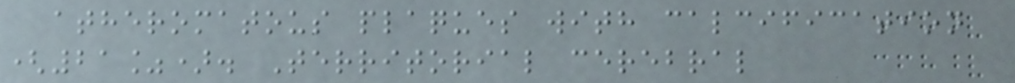atheromatous plaques with calcification
(21%). Territorial cerebral
